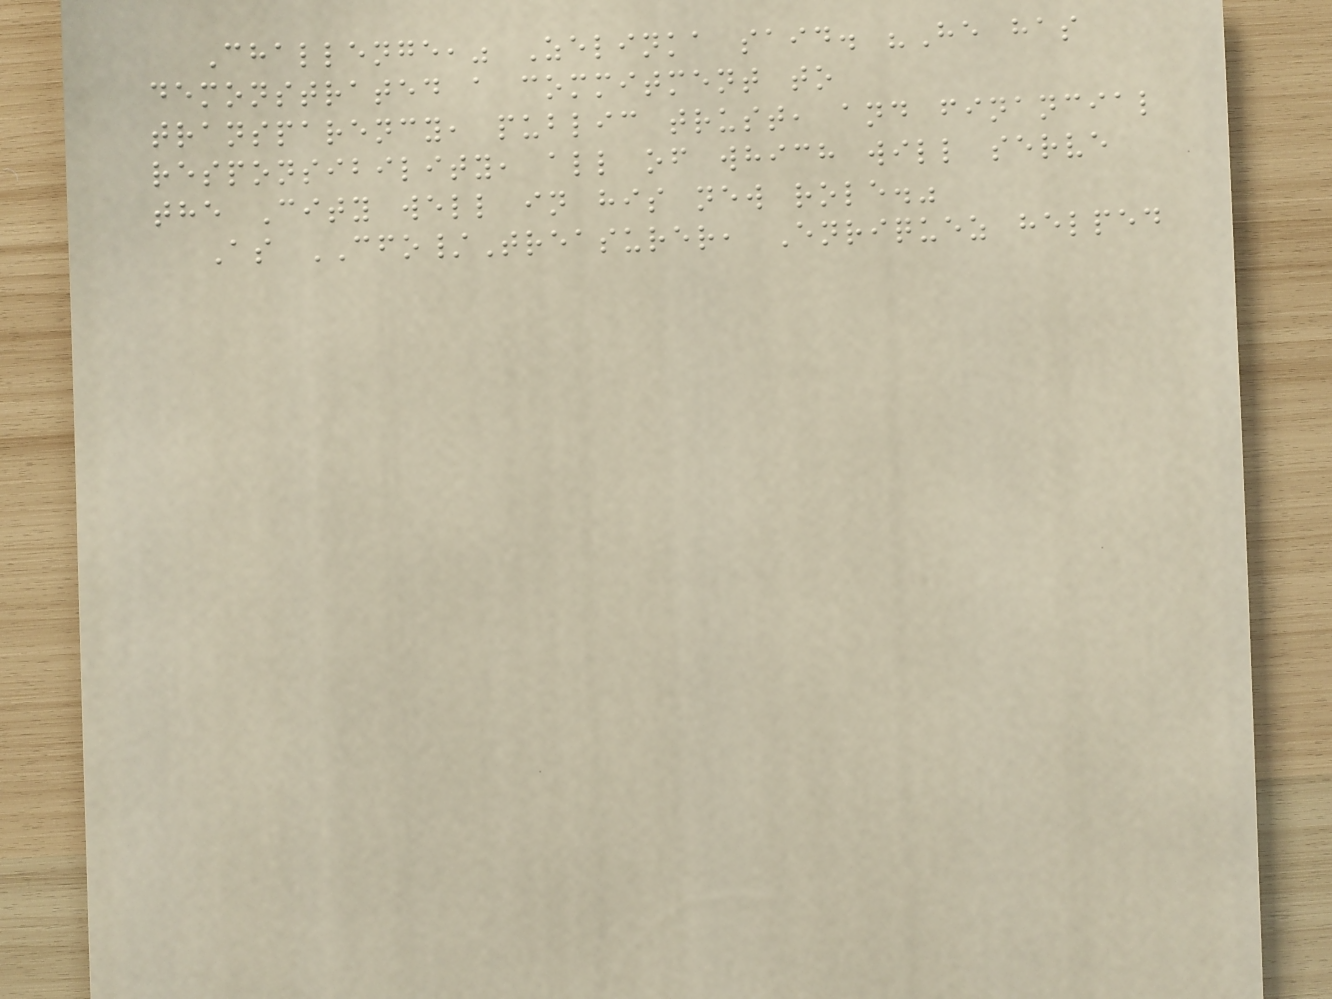Challenge," Zelinka said. "He has
demonstrated a commitment to
transparency, public trust, and financial
responsibility, all of which will serve
the City well in his new role."
As CFO/Treasurer, Enriquez helped
